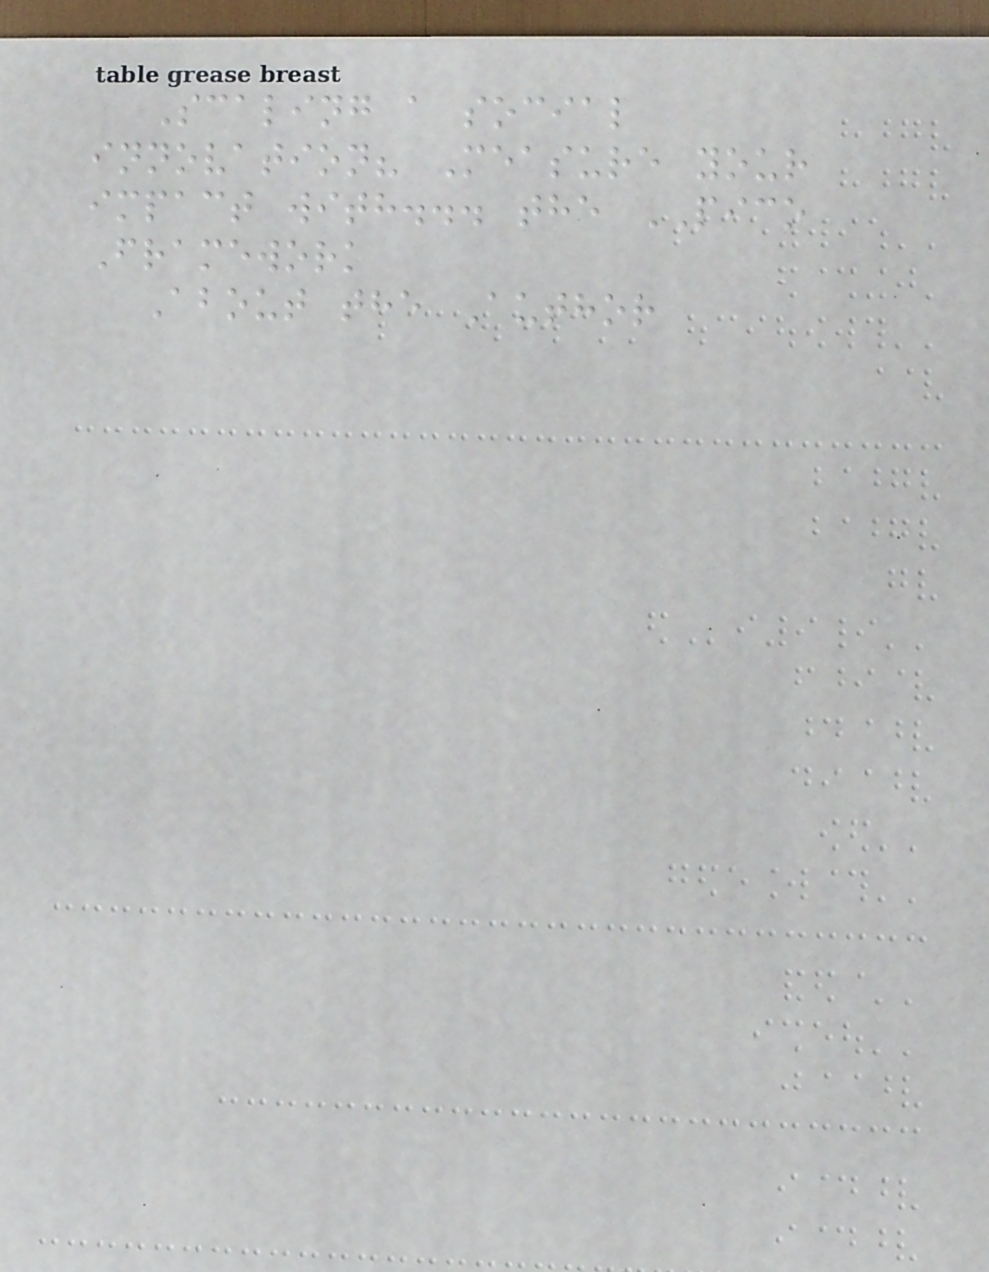Scaling a social
innovation? Measure your
impact with... the PICO
Framework
About the Author
